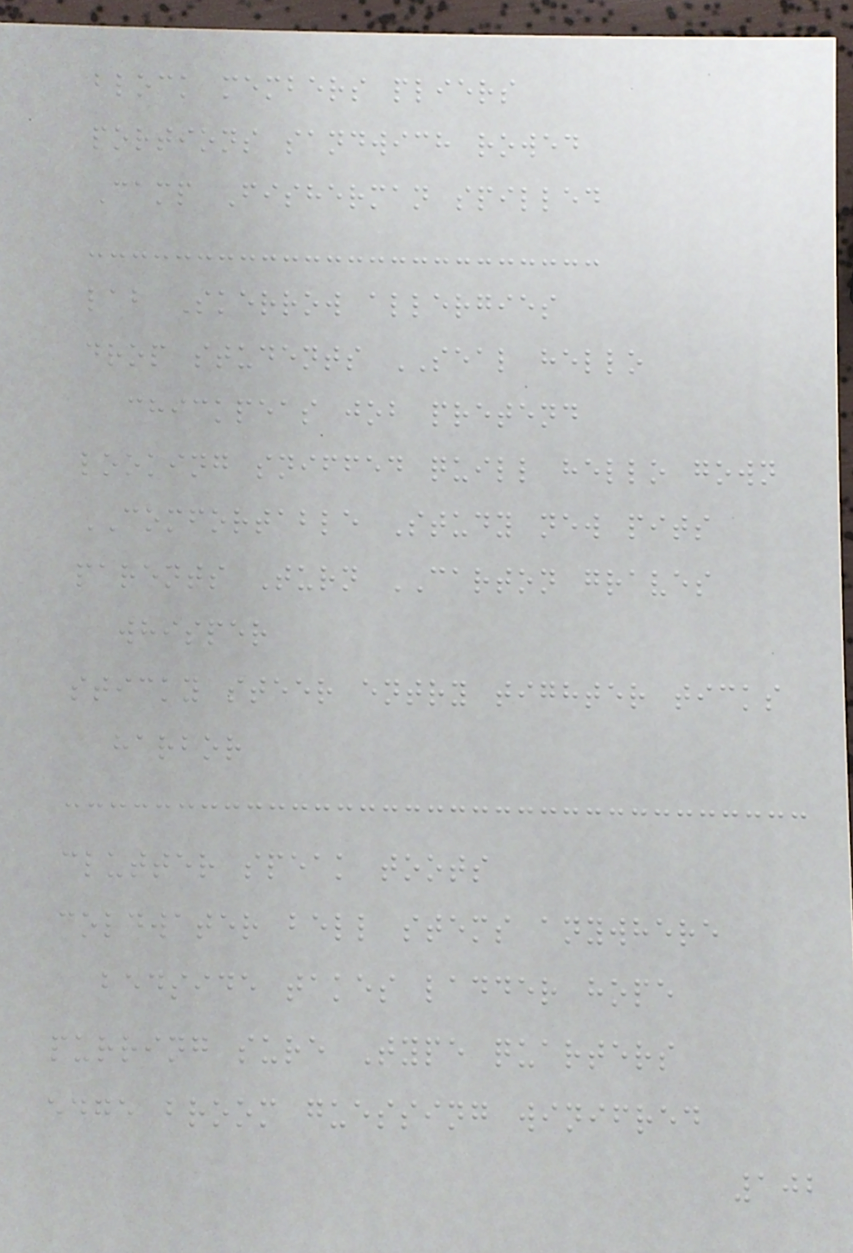block members pliers
portions sandwich rowed
Camp Fisherman spilled
lab Skerrow allergies
drop students SEAL hello
chickpeas job pretend
looking sniffed quill hello gown
COMFORTABLE Study new pits
parents Turn CARTON graves
whisper
sticky steer entry tighter ticks
harbor
clutter speak toots
coldwater bell stems anywhere
bedside takes ladder hope
purring sure Type quarters
edge broom guessing winifred
102
